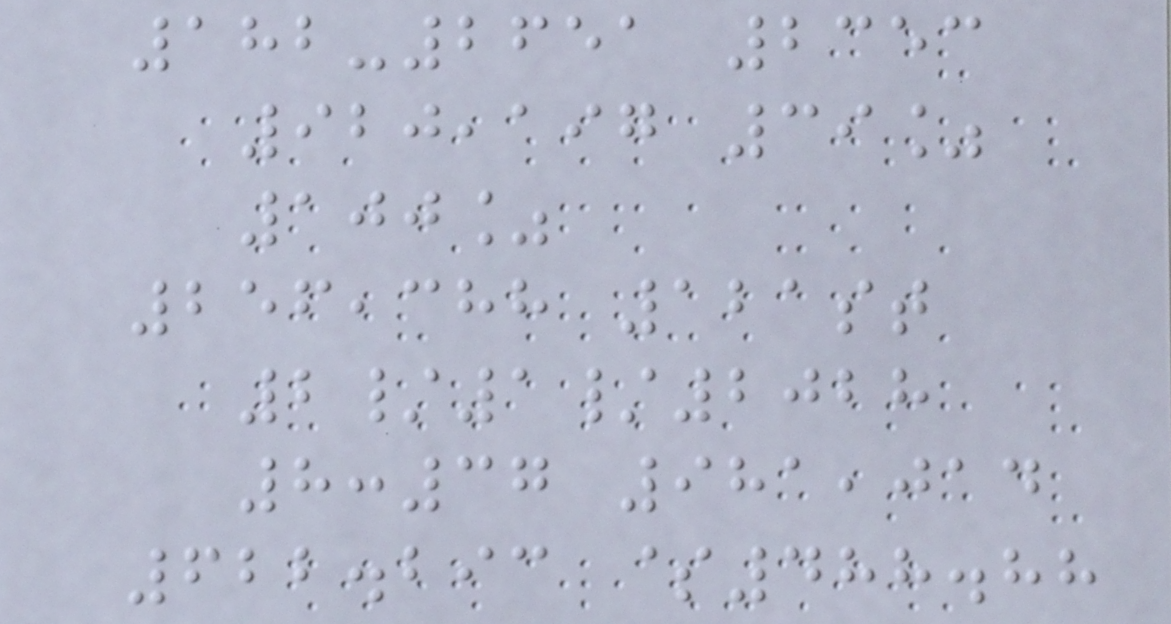182-2651 2353
920,197 39%
100%
256,388 121st
2/1/2028
8:37 981,014
622.293 $488.88
